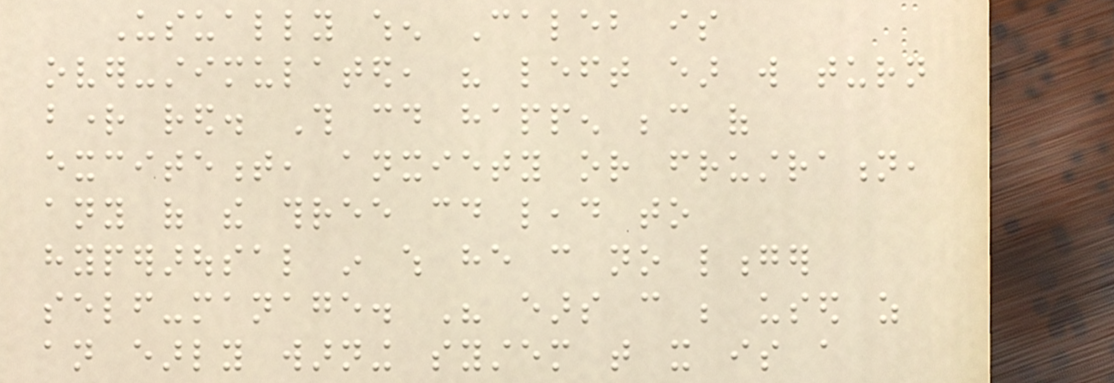Usually when Caleb is
over-stimulated, his left ear will turn
bright red. This could happen because of
excitement, anxiety or frustration,
any of the three could lead to
hyperarousal in which he can no longer
self-manage. His ears can be used as
an early warning system that it is a
